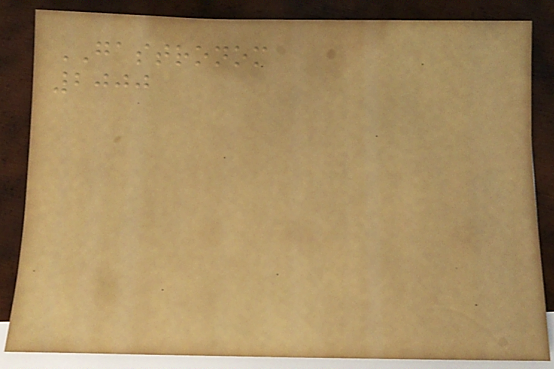GASTRONOM
2000
